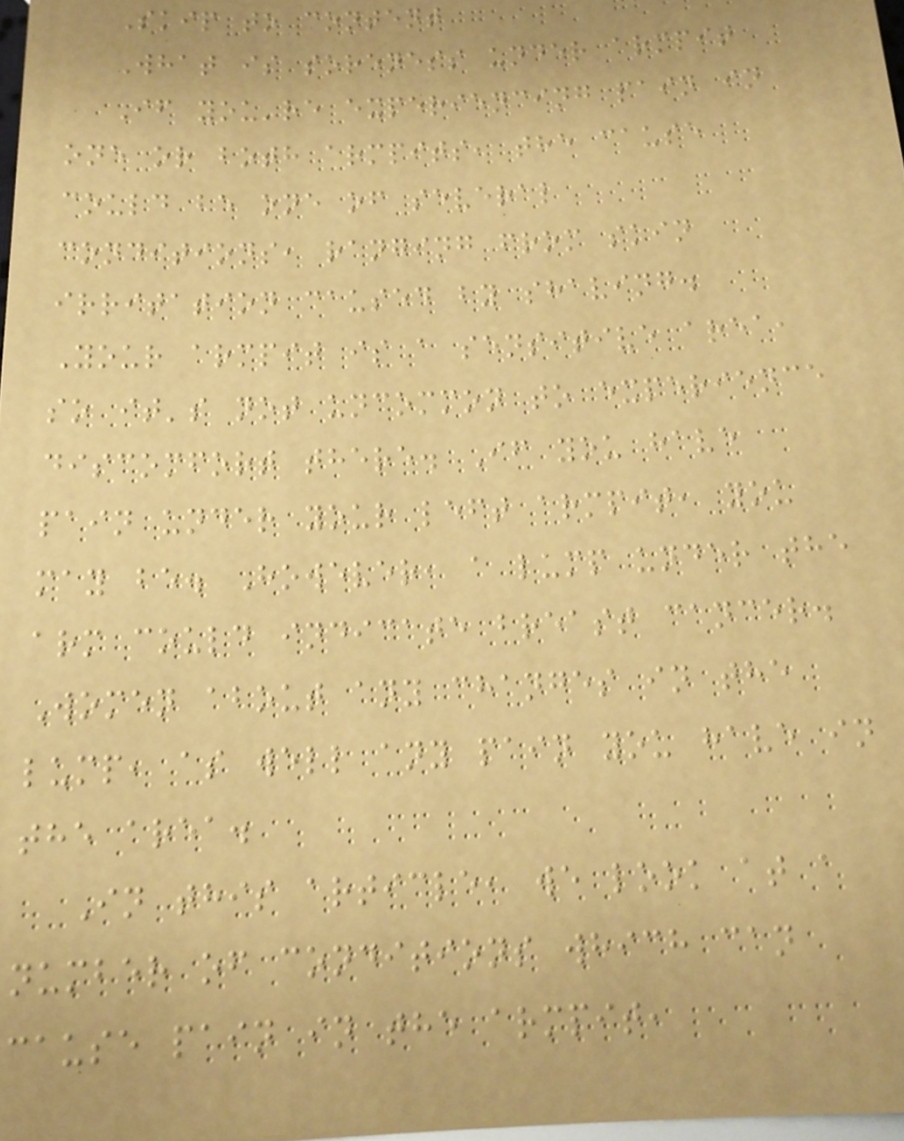Skip to content
What is soreness under armpit
If you're experiencing pain in
one or both armpits, the cause
could be one of several
conditions, ranging from skin
irritation caused by shaving.
Your armpit is a sensitive area,
so it's not uncommon to experience
discomfort there. If you have
pain under your left armpit, you
may be. However, a lump under the
arm could indicate breast cancer.
Women about any changes in the
lump, as well any pain you have in
the area.
In this article, we look at a
number of conditions which can
cause pain in the armpit,
